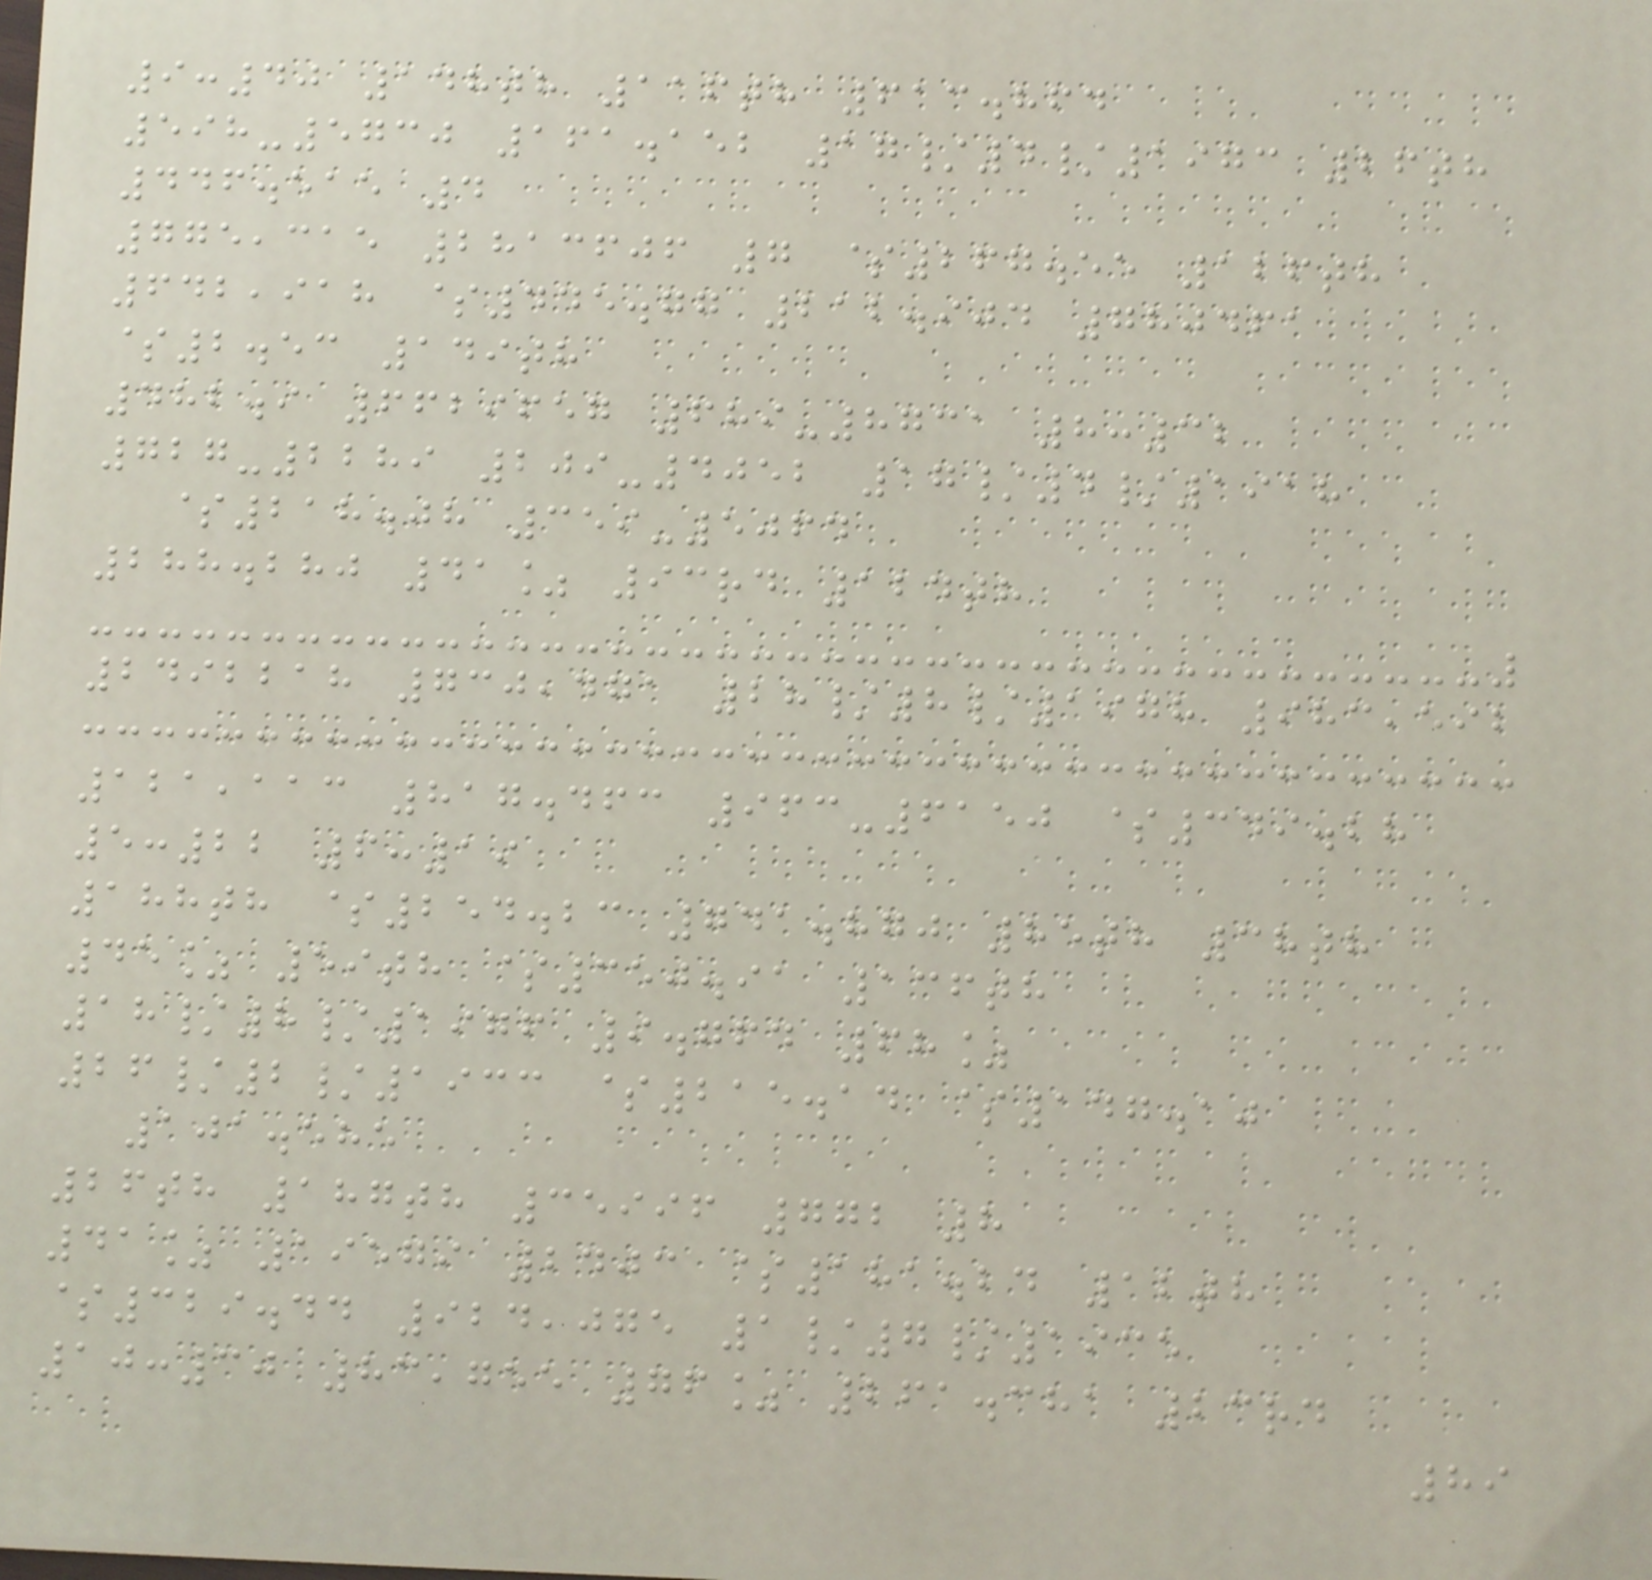9:40 148th 116th 613.864
598-5730 161.152 17/4/1973 26th
446.515 4
775,315 2813606 7 $267.55 126th
642,918 $445.77 212.904 780461
$2.53 149th
482.9 6629657 689-8731 8:32
727-2289 209-4052 17/4/1918
$218.08 359-5064
288.280 41% 93rd 124th
2492218 730,471 28/8/1978 983,592
121,113 817.463 963-6150 $349.28
5:22 6:19
188th $254.23 741.870 85th 38th
45% 59th $350.91 136th
18/8/1976 9.764 68%
26/2/1933 $215.14 $147.10
101.585
26th 187th 35996 772 8
41% 19579 2403 $181.24 12th
$329.44 924,075 1/7/1935
10:30 83,755 76% 261.381 23rd
89
